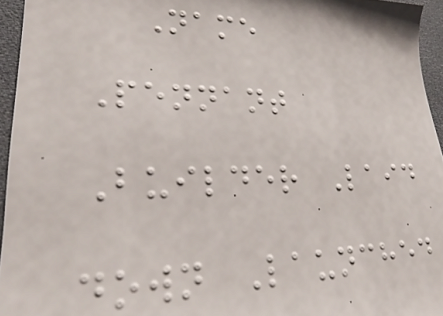Name
Pennant
Builder Laid
down Launched
